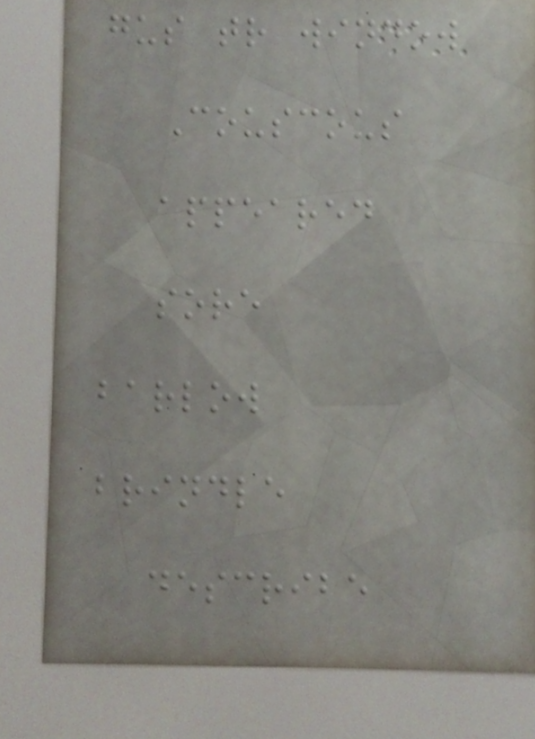gus tr window
Couscous
appeared
sore
barlow
brindle
describe
